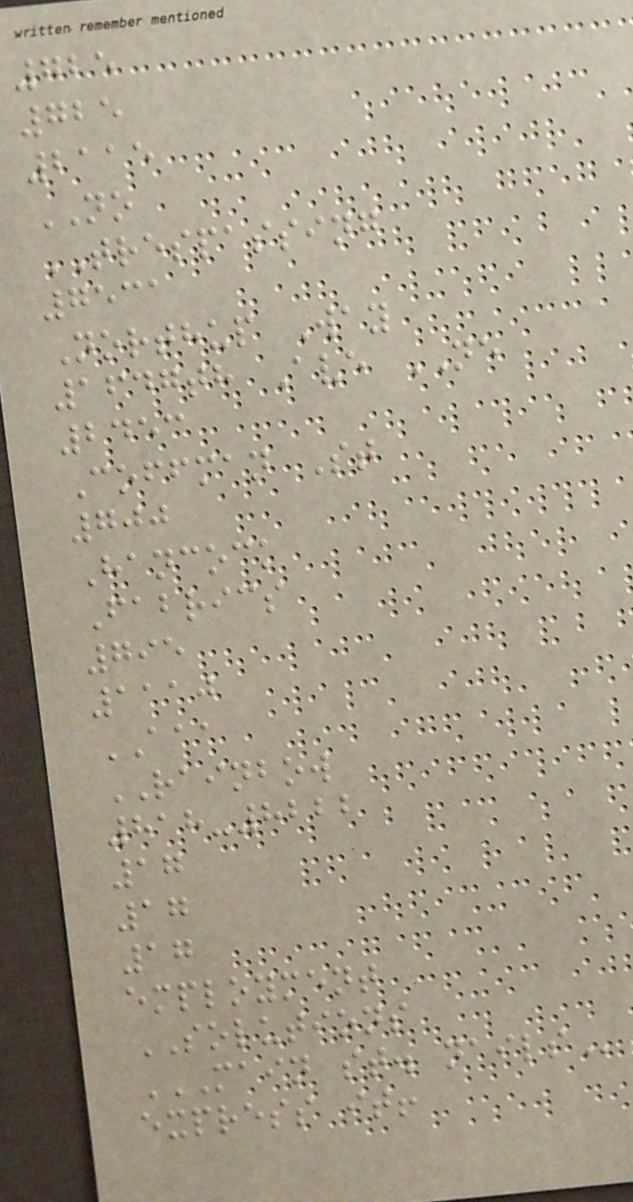725
725
2115
NO
TRESPASSING
7531
Northup Way
1647th Ave NE
2453
Coffman St
700
Hancock
Fabrics
795
1110
AAA
RAINBOW
818-8222
17
17
17
employment
SOLUTIONS
MAIN ST. NAILS
express it!
